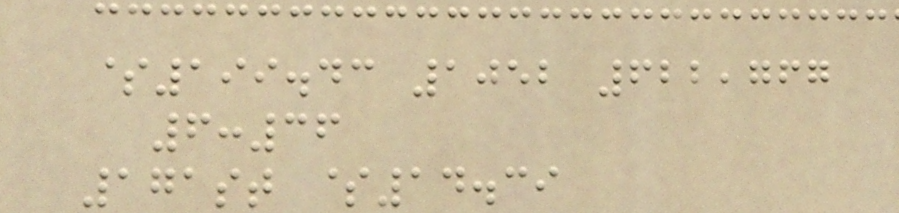$199.43 1052 622,767
6:36
171st $14.39
